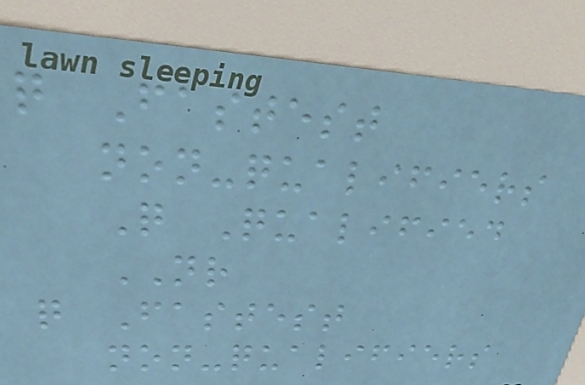q Fastest
non-qualifiers
Q Qualified
NR
q Fastest
non-qualifiers
